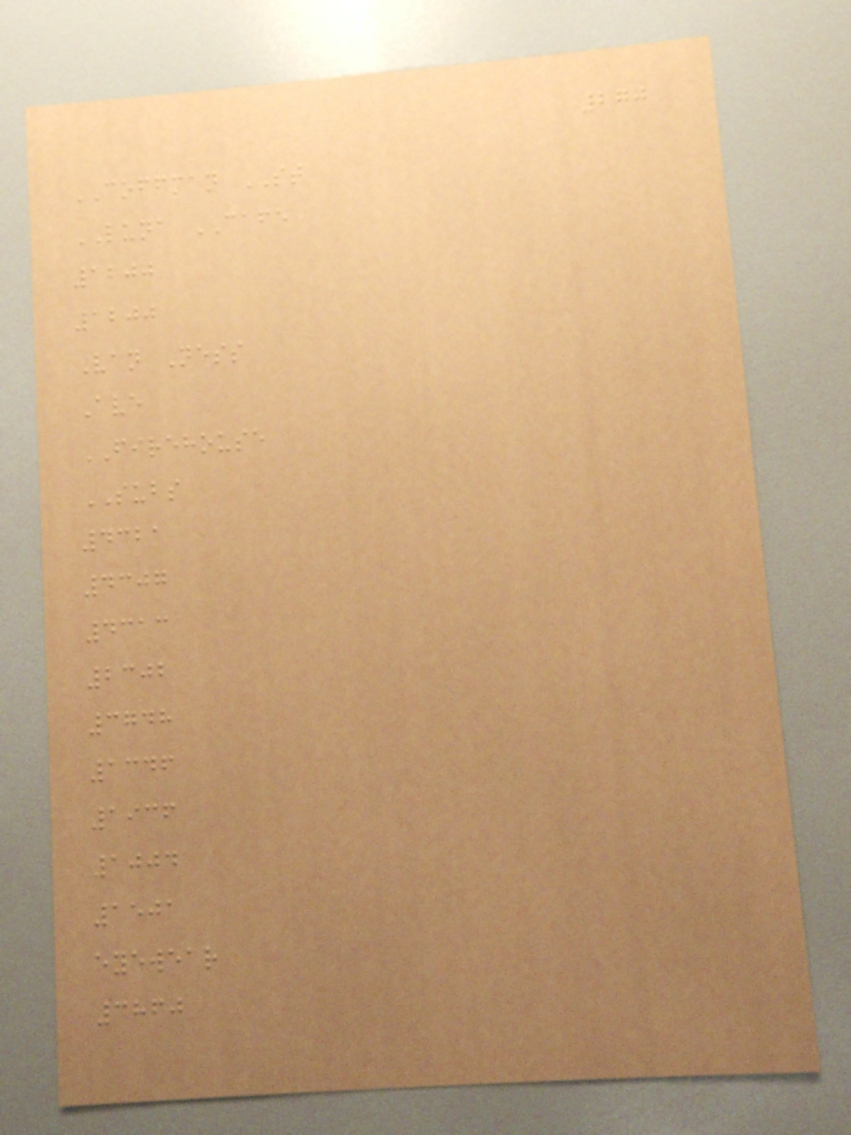270
COFFMAN ST
LUNA CAFE
1200
1200
Van Ness
Ave
FIREHOUSE
SUBS
4321
4307
4313
2302
3748
1346
1936
1004
1501
eyewear
3860
